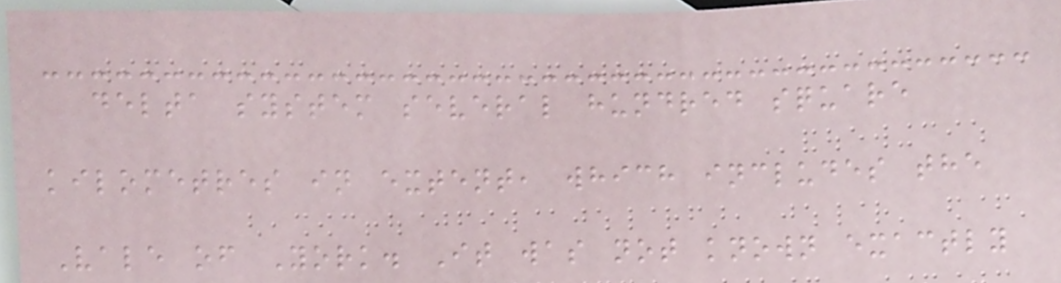delta system several hundred square
kilometres in extent, which includes the
Vale of York. It was not known exactly
